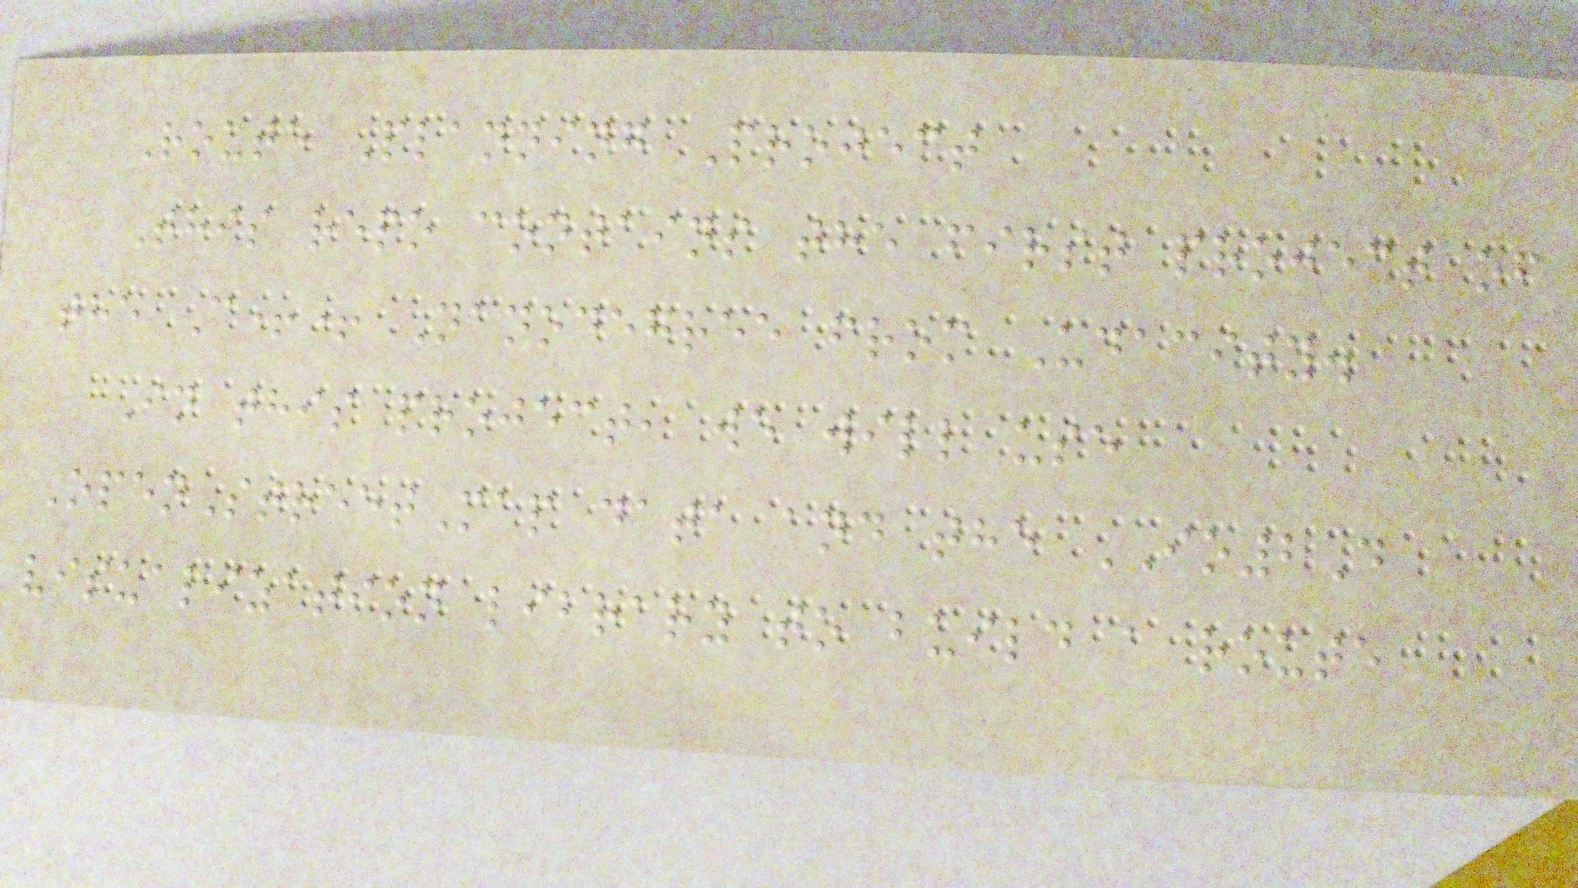Route Planning Project
This repo contains the first project of
the C++ Nanodegree from Udacity.
In this project, we will use
OpenStreetMap data and the IO2D
visualization library to build a route
